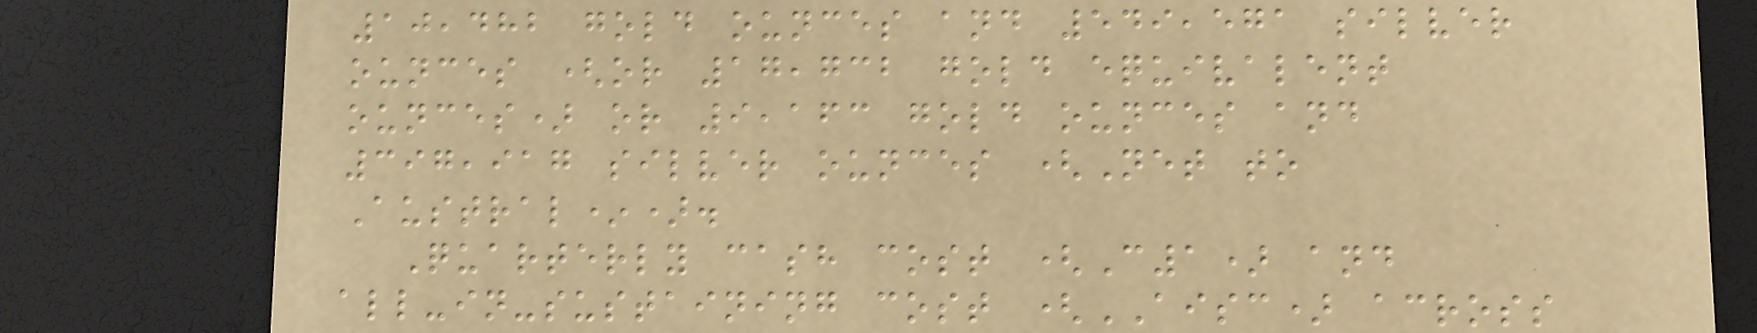10,482 gold ounces and 549,571 silver
ounces (or 17,732 gold equivalent
ounces) or 9,163 gold ounces and
397,917 silver ounces (Net to
Austral*).
Quarterly cash cost (C1) and
all-in-sustaining cost (AISC) across
